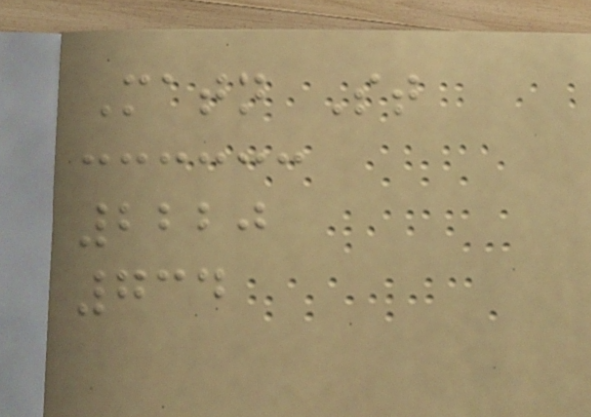Matn St
2220
734
